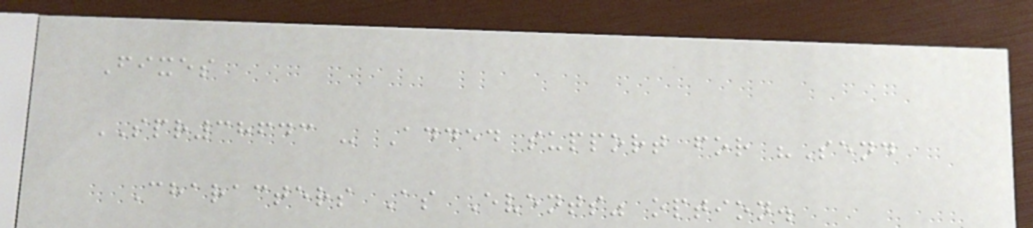Fixes
SPR38643 - Added support for "Send
Characters As Events" option.
